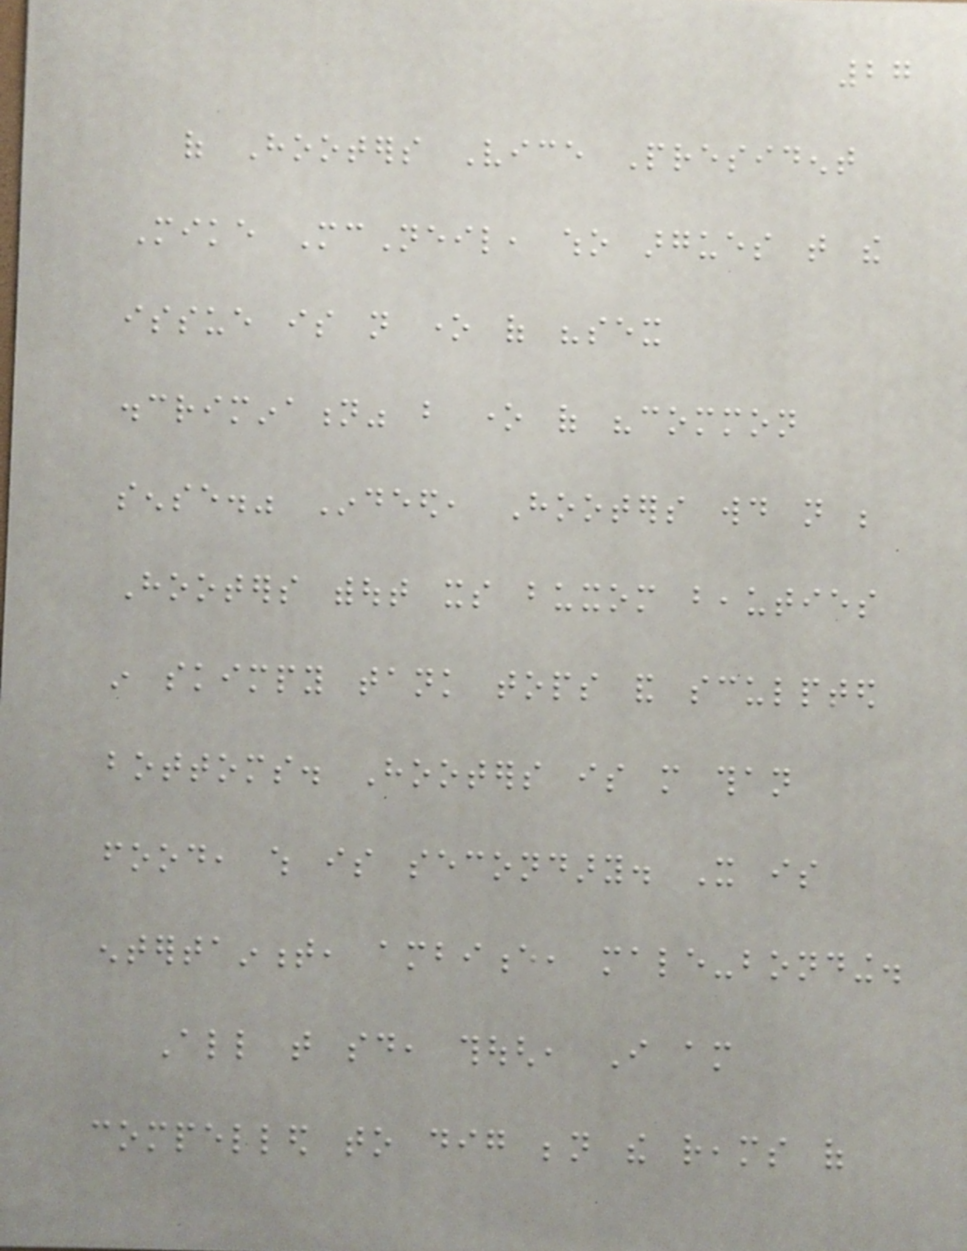27
of Hooters Vice President
Mike McNeil, who argues that the
issue is not one of "sex
discrimination" but one of "common
sense." Indeed, Hooters would not be
Hooters without its buxom beauties
in skimpy tank tops and sculpted
bottoms. Hooters is more than
food, which is secondary. It is
entertainment, ambience, male-bonding.
All that said, though, I am
compelled to dig beneath the reams of
